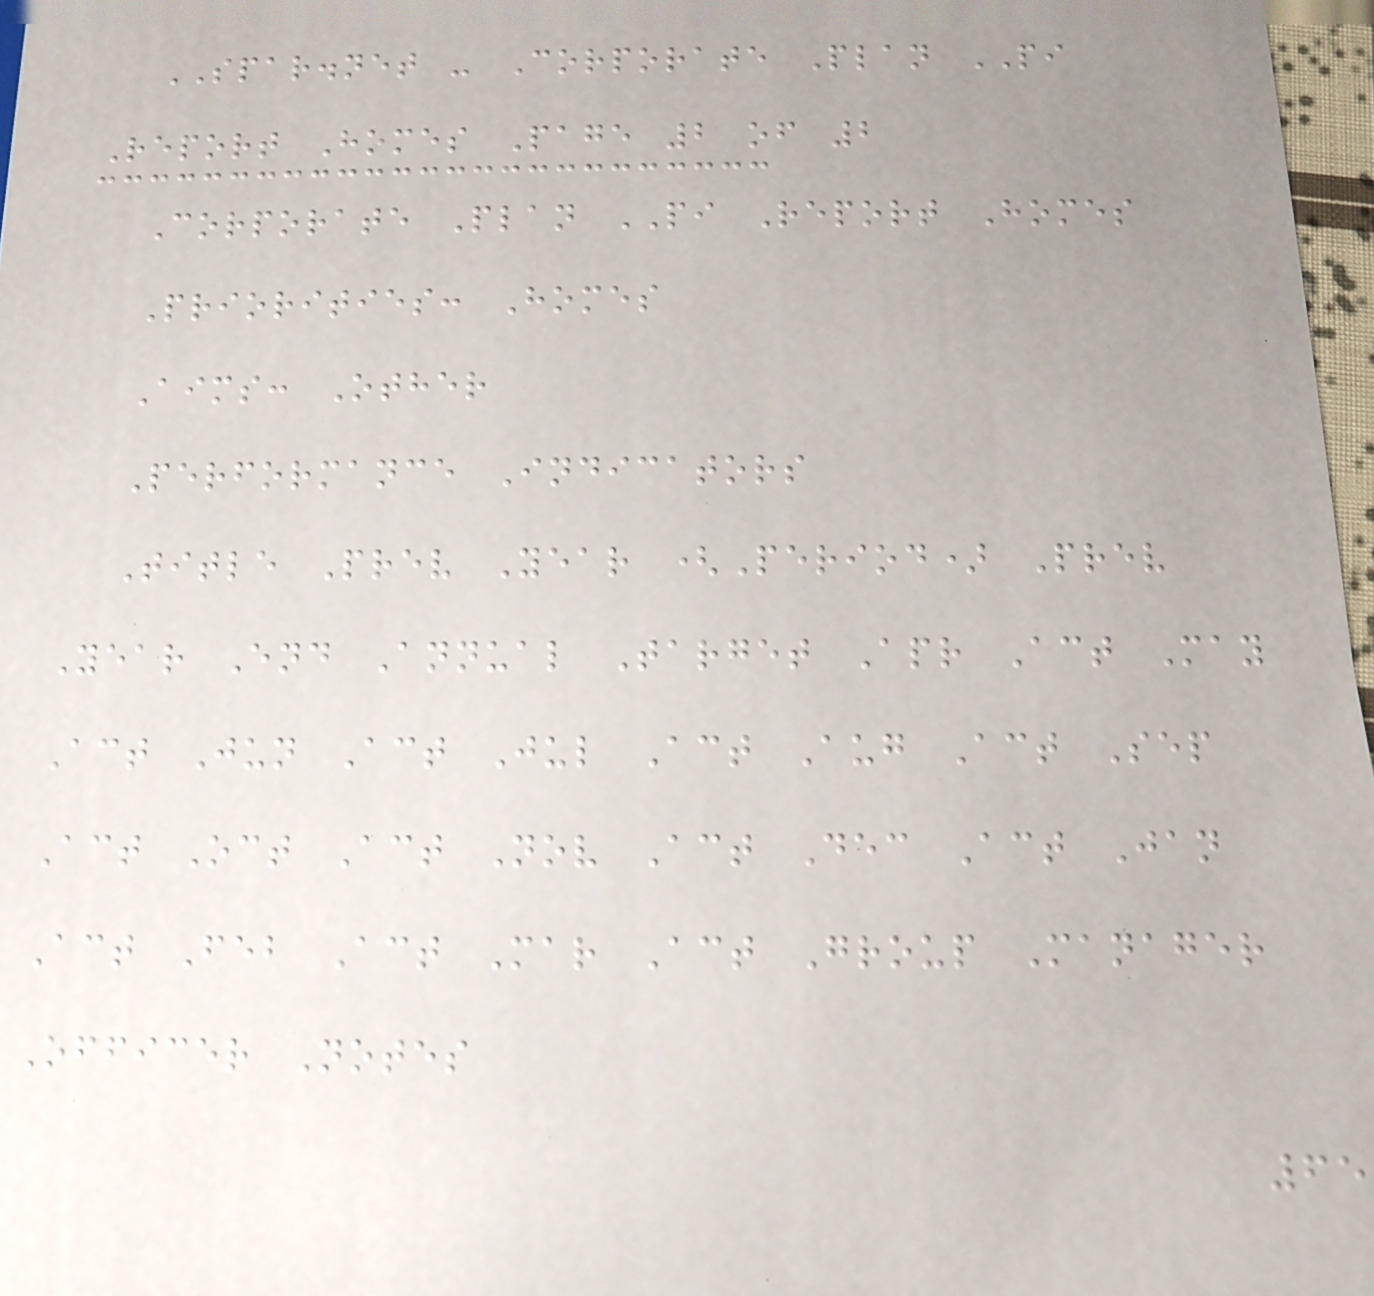SPAR.net - Corporate Plan PI
Report Homes Page 2 of 2
Corporate Plan PI Report Homes
Priorities: Homes
Aims: Other
Performance Indicators
Title Prev Year (Period) Prev
Year End Annual Target Apr Act May
Act Jun Act Jul Act Aug Act Sep
Act Oct Act Nov Act Dec Act Jan
Act Feb Act Mar Act Group Manager
Officer Notes
65
